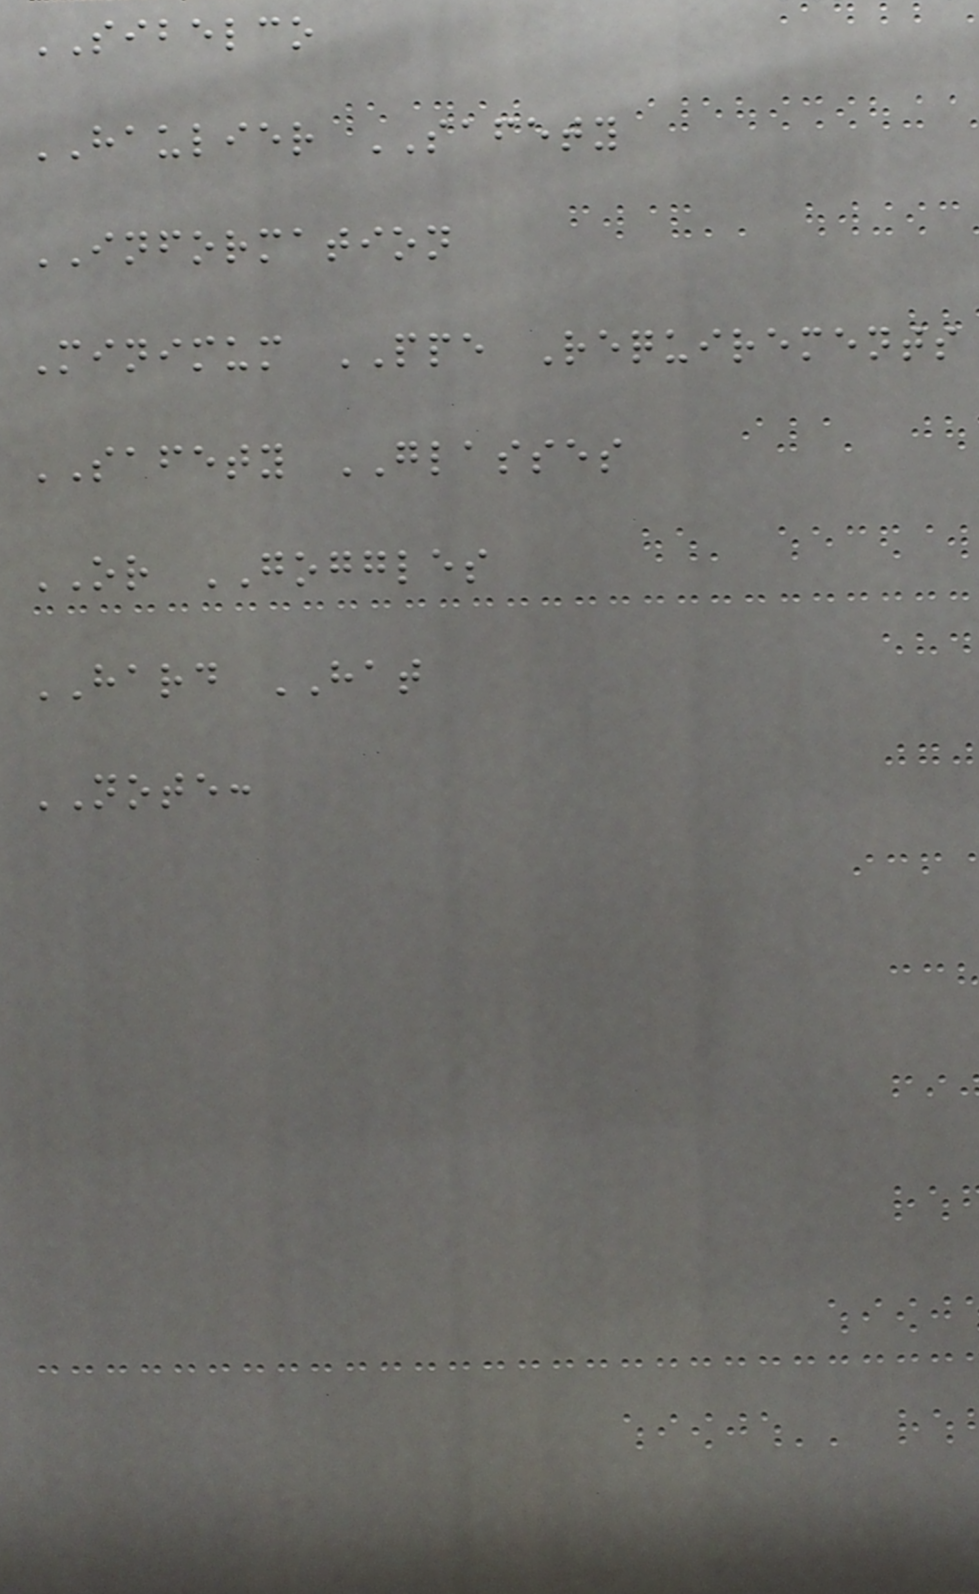SIBELCO
HAULIER SAFETY
INFORMATION
Minimum PPE Requirements
SAFETY GLASSES
OR GOGGLES
HARD HAT
NOTE:
